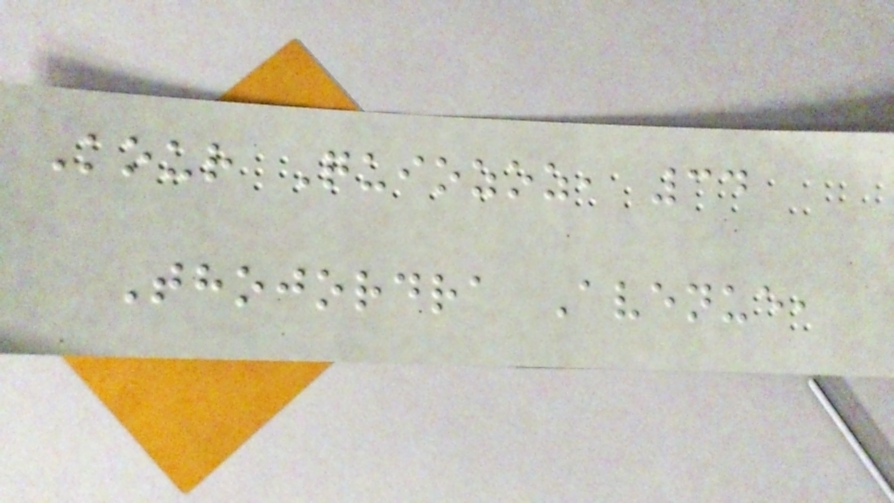Kour Quiozoz, 34
Thojordra Avenue,
